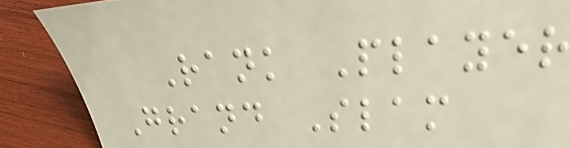Rank Player
Grand Slam
